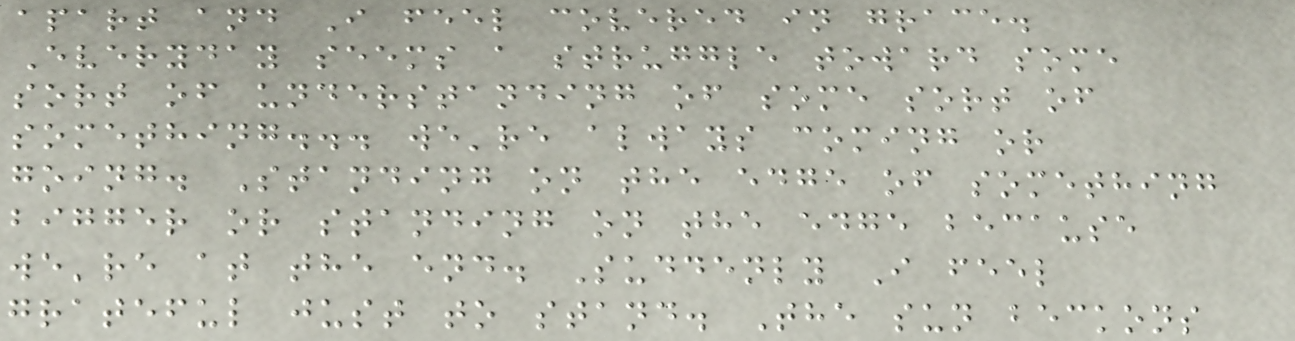apart and I feel covered in grace.
Everyday seems a struggle toward some
sort of understanding of some sort of
something... we're always coming or
going. Standing on the edge of something
bigger or standing on the edge because
we're at the end. Suddenly I feel
grateful just to stand. The sun beckons
